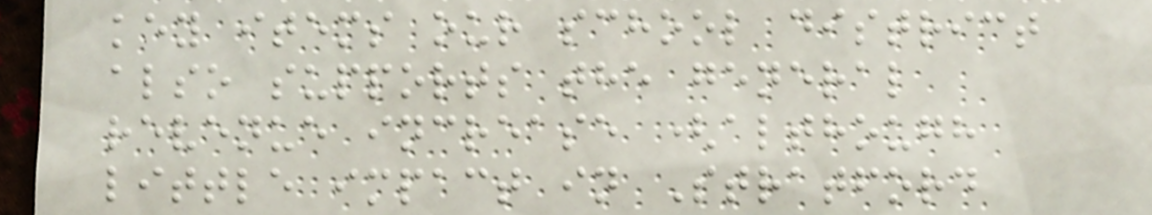key items our school district
also supports the general
revenue increase (although
little impact in Stratford
